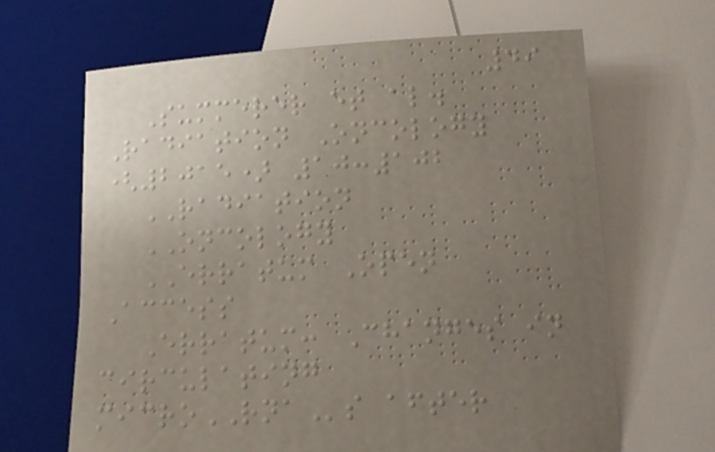49
Summerer et al.
Radiation Oncology
(2015) 10:102
RADIATION
ONCOLOGY
ERRATUM Open
Access
Erratum: Changes in
circulating
microRNAs after
